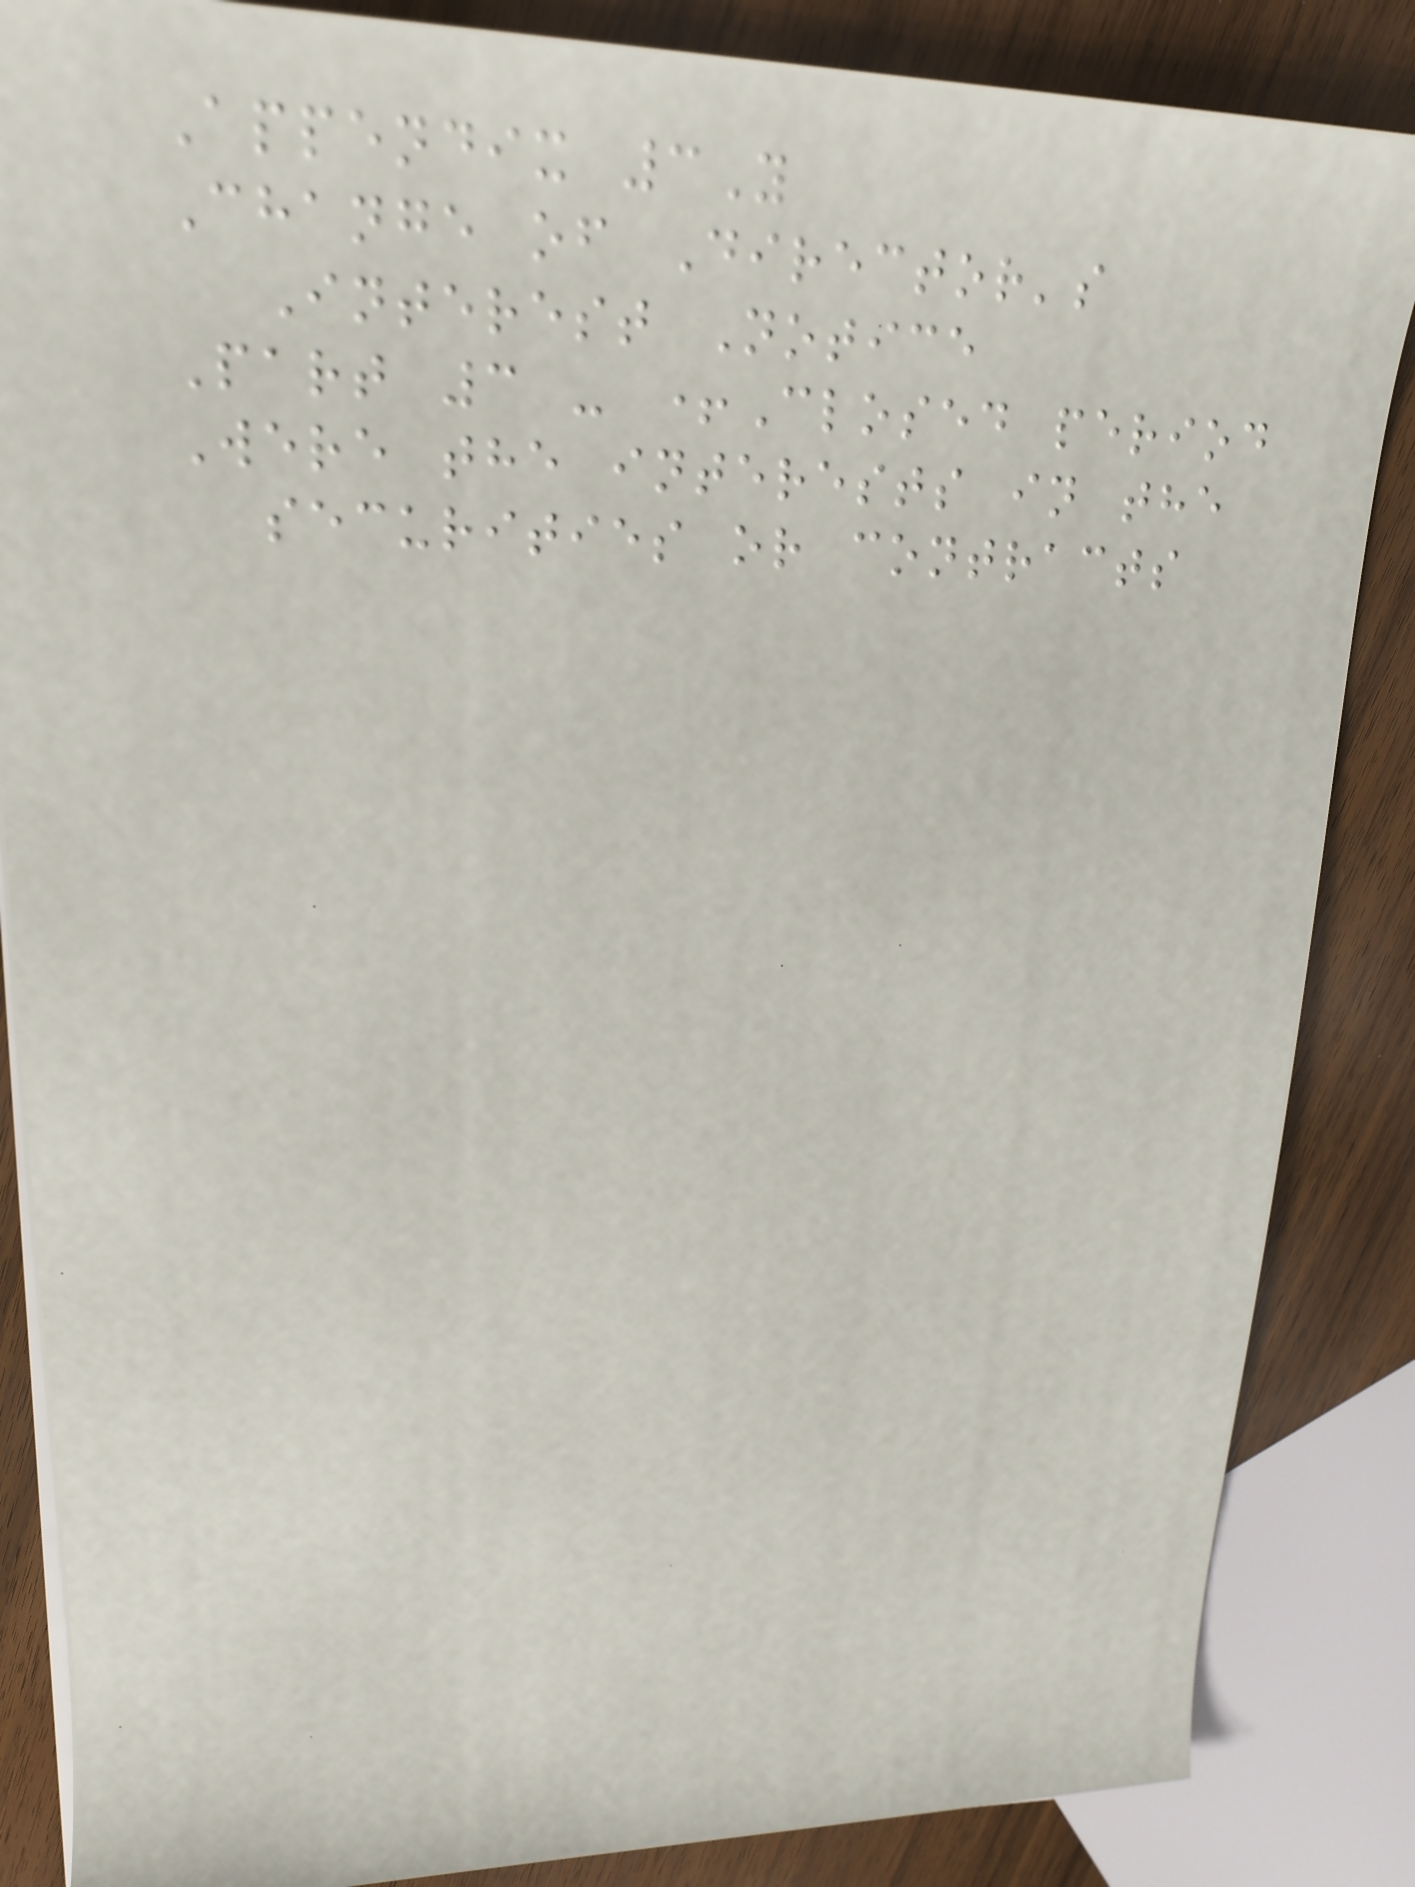Appendix 3Y
Change of Director's
Interest Notice
Part 3 - +Closed period
Were the interests in the
securities or contracts
